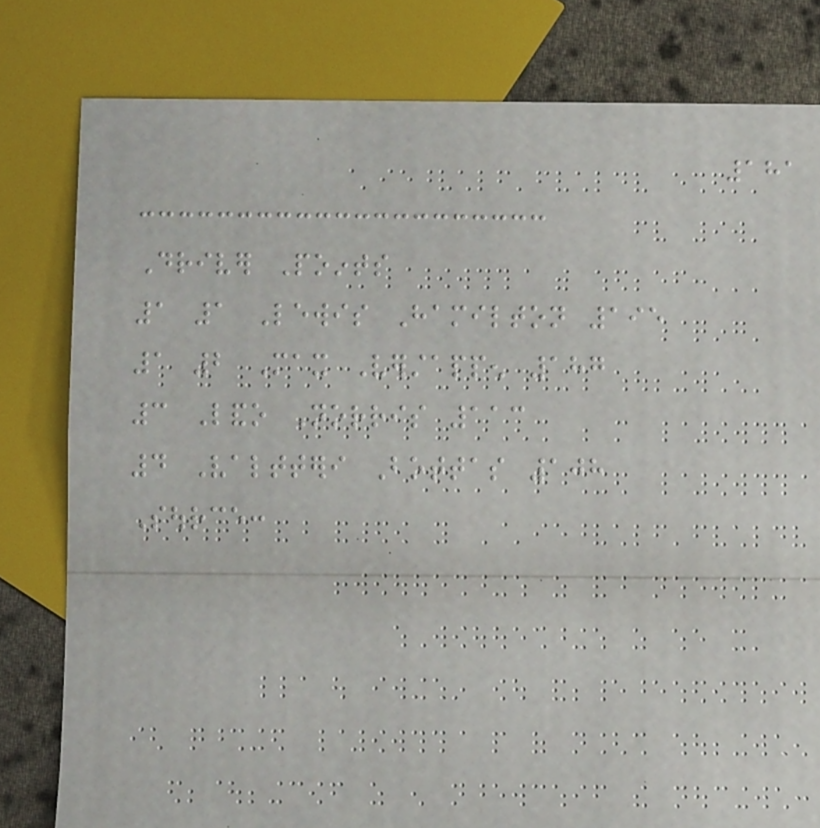181
Driver Points
1 1 Lewis Hamilton 195
1 2 Max Verstappen 187
3 Lando Norris 113
4 Valtteri Bottas 108
Source:
